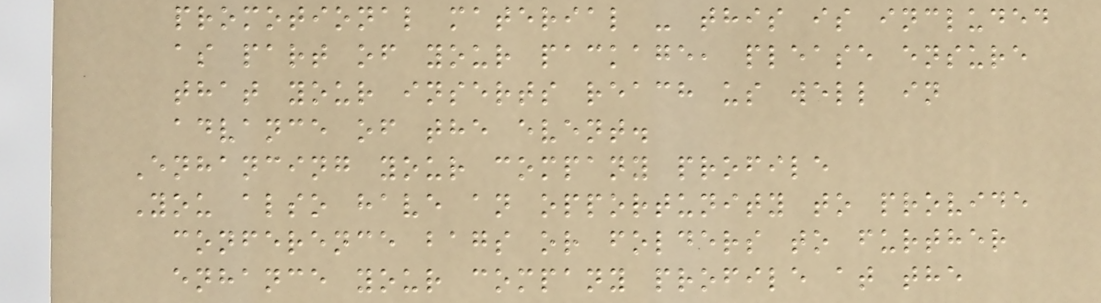promotional material - this is included
as part of your package, please ensure
that your inserts reach us well in
advance of the event.
Enhancing your company profile
You also have an opportunity to provide
conference bags or folders to further
enhance your company profile at the
